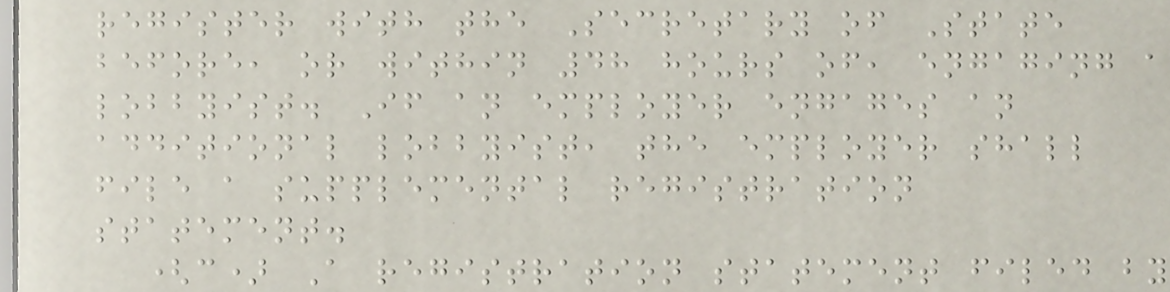register with the Secretary of State
before, or within 48 hours of, engaging a
lobbyist. If an employer engages an
additional lobbyist, the employer shall
file a supplemental registration
statement.
(c) A registration statement filed by
